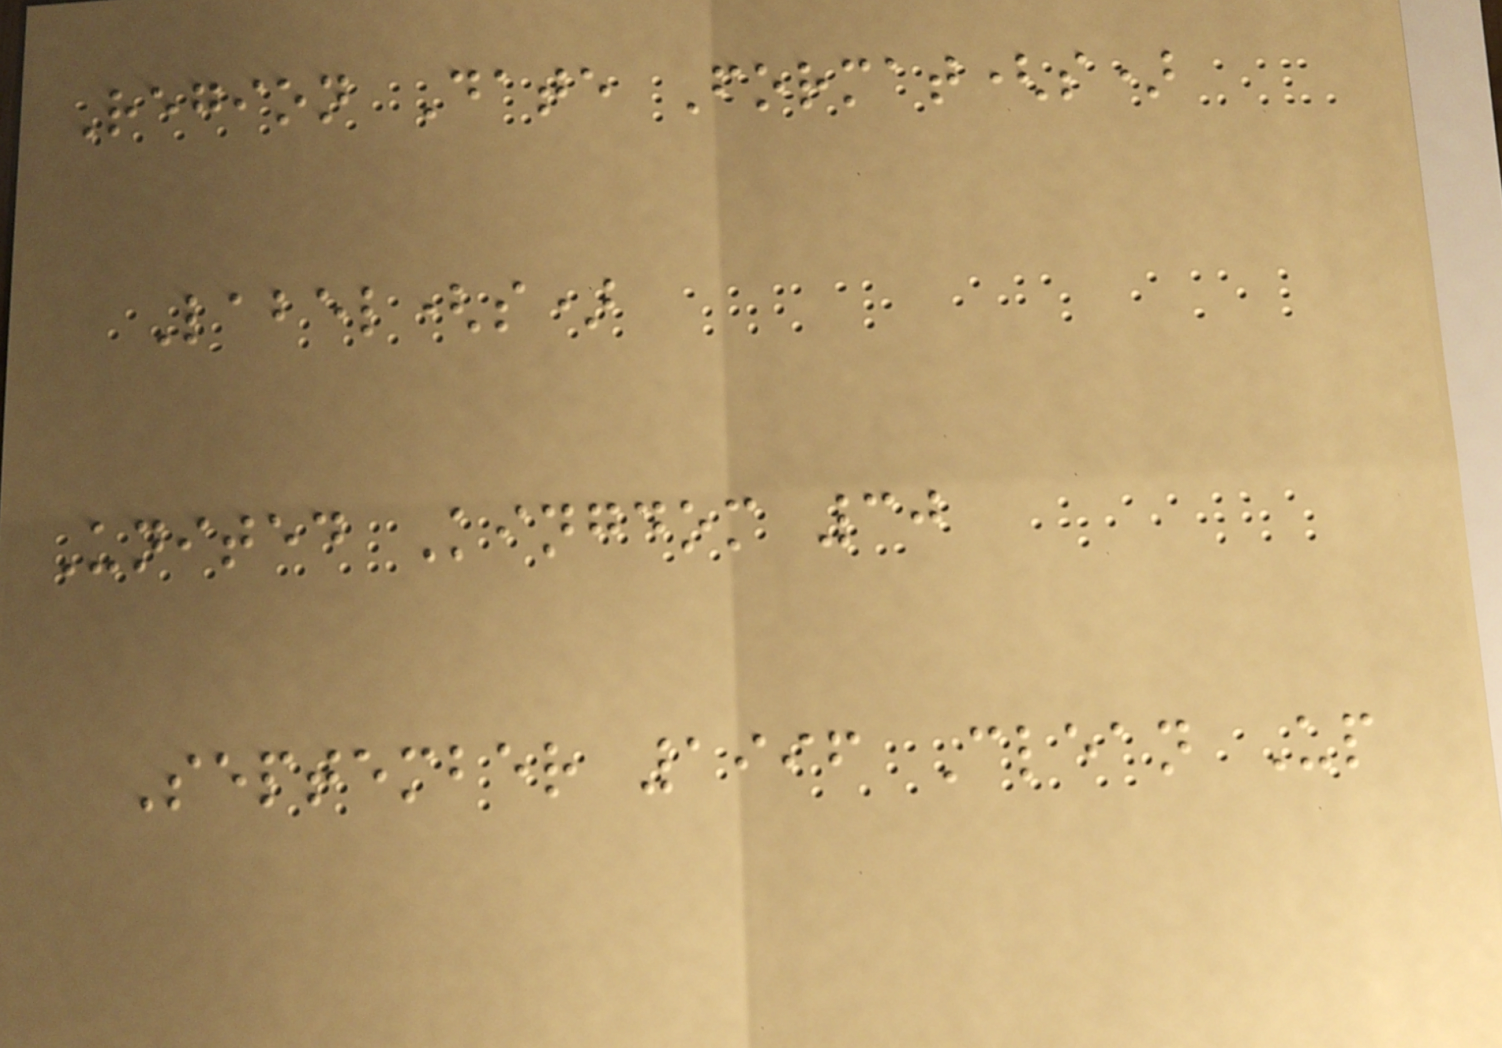Region Date Format(s)
Label(s)
United Kingdom 30
September 1996 Clean Up
